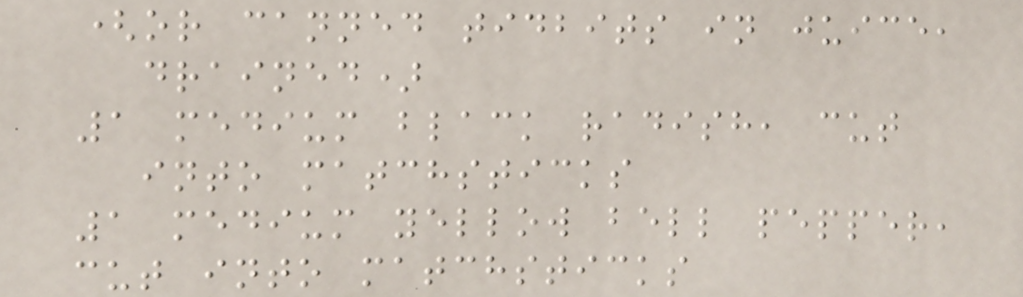(or canned tidbits in juice,
drained)
1 medium black radish, cut
into matchsticks
1 medium yellow bell pepper,
cut into matchsticks
